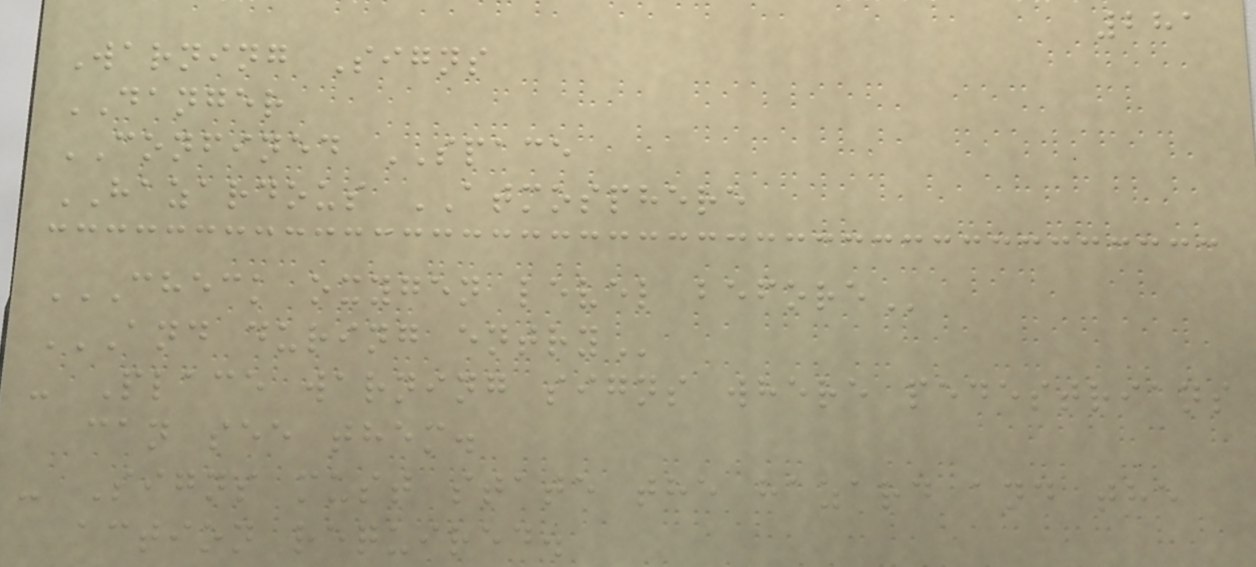281
Warning Signs
DANGER
CONFINED SPACE
HAZARDOUS ATMOSPHERE
CHECK OXYGEN LEVEL BEFORE
AND DURING ENTRY
- Place warning signs where pedestrians
can see them.
- Signs must state the hazard and the
action required.
